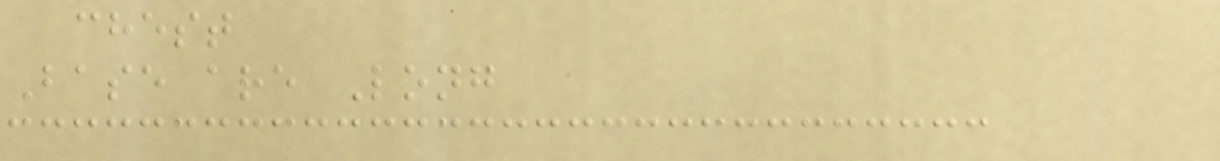chest
Base are Long
